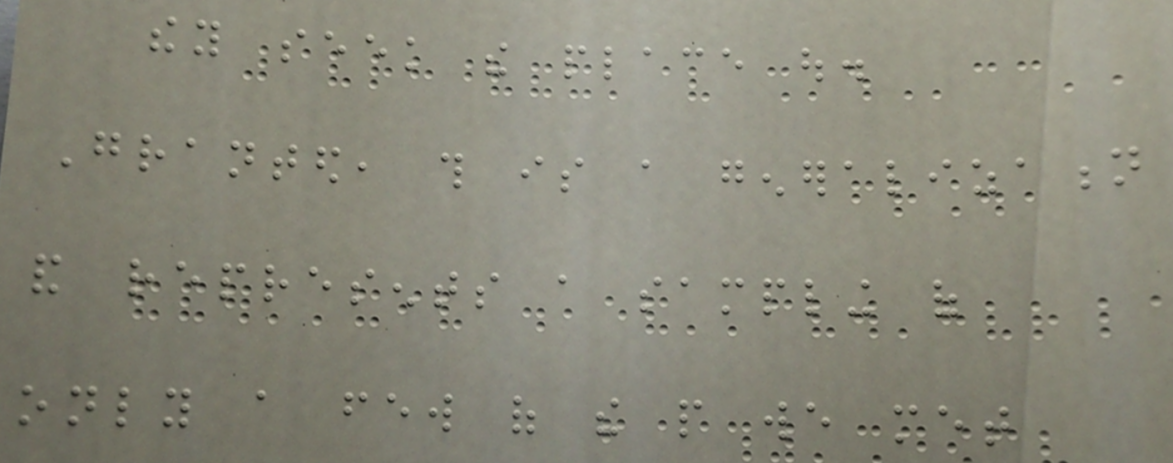they seek the place out.
Granted, this is a generalization
and represents a sampling of
only a few of the people we met
